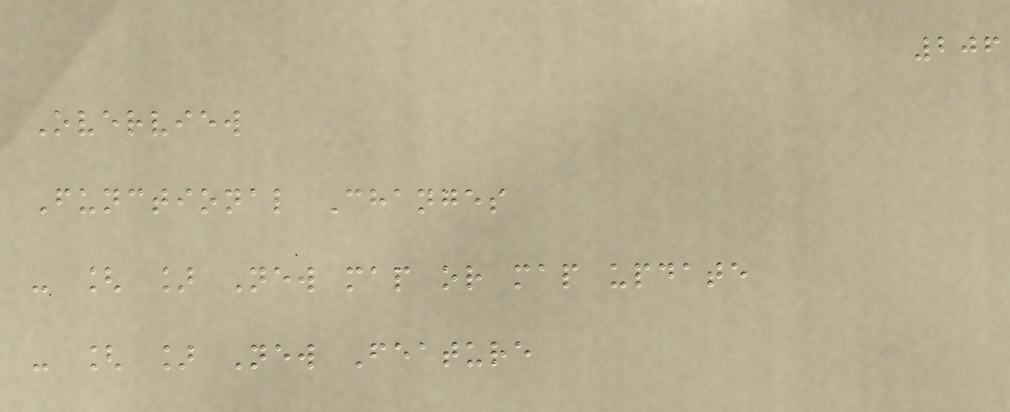206
Overview
Functional Changes
- [ ] New map or map update
- [ ] New Feature
